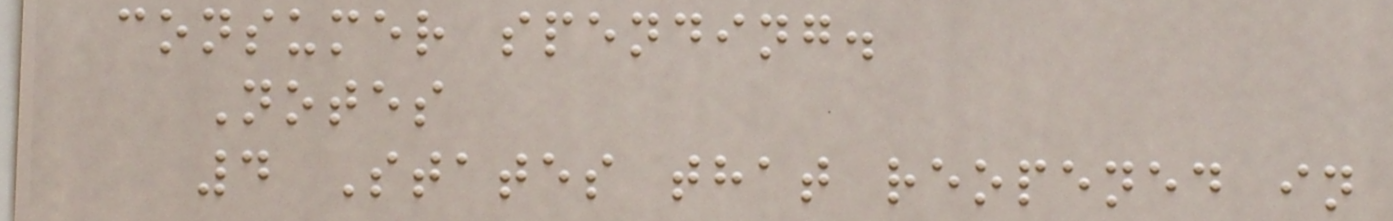consumer spending.
Notes
4 States that reopened in
